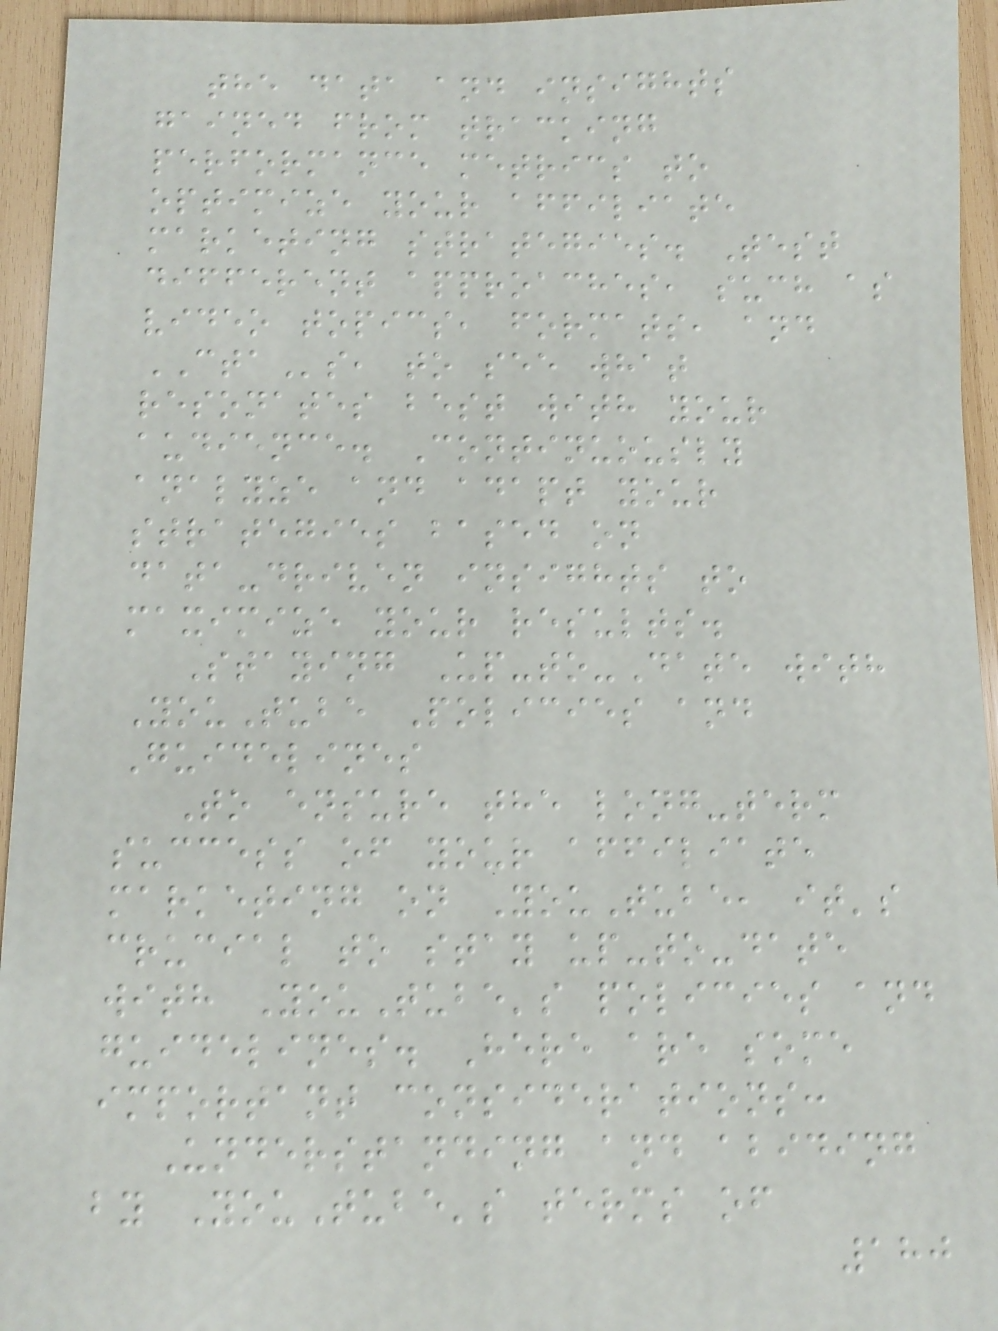the data and insights
gained from tracking
performance metrics to
optimize your affiliate
marketing strategies. Test
different approaches, such as
video topics, formats, and
CTAs, to see what
resonates best with your
audience. Continuously
analyze and adapt your
strategies based on
data-driven insights to
maximize your results.
Staying Up-to-Date with
YouTube Policies and
Guidelines
To ensure the long-term
success of your affiliate
marketing on YouTube, it's
crucial to stay up-to-date
with YouTube's policies and
guidelines. Here are some
important considerations:
Understanding and abiding
by YouTube's terms of
180
